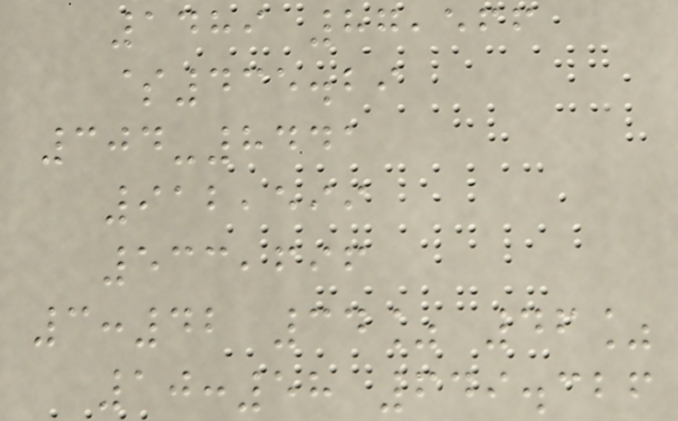1489 87,566
$435.29
304-8441
912,599
533,696
3:42 34% 46%
10:58 649.326
